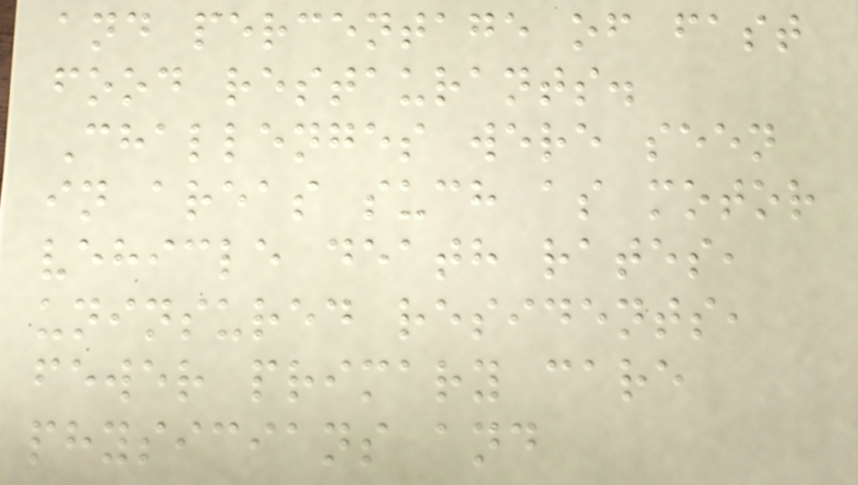and percentage of fast
food restaurants.
Challenges were seen
in areas such as motor
vehicle death rates,
uninsured residents,
fewer primary care
physicians and
